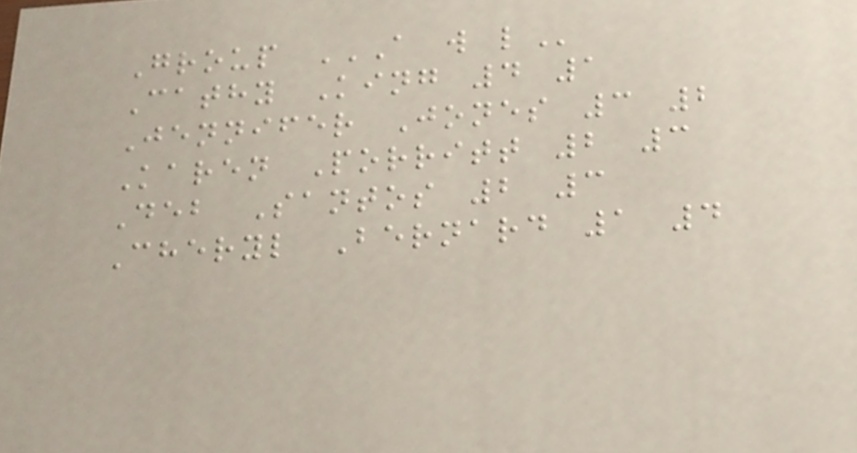Group A W L
Cathy King 4 1
Jennifer Jones 3 2
Karen Porritt 2 3
Deb Santos 2 3
Cheryl Bernard 1 4
